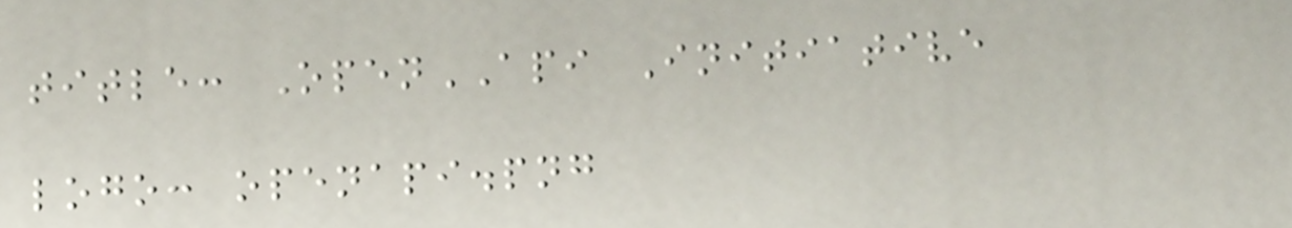title: OpenAPI Initiative
logo: openapi.png
